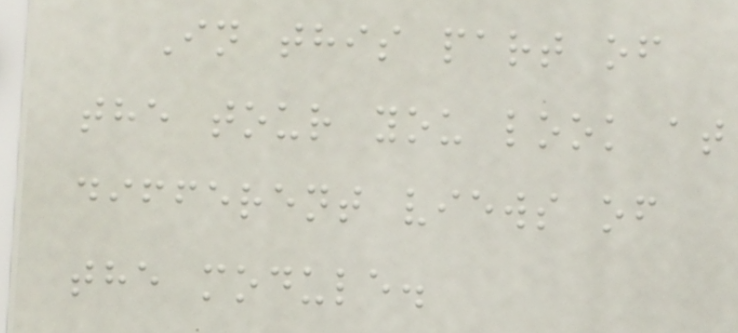In this part of
the tour you look at
different views of
the module.
